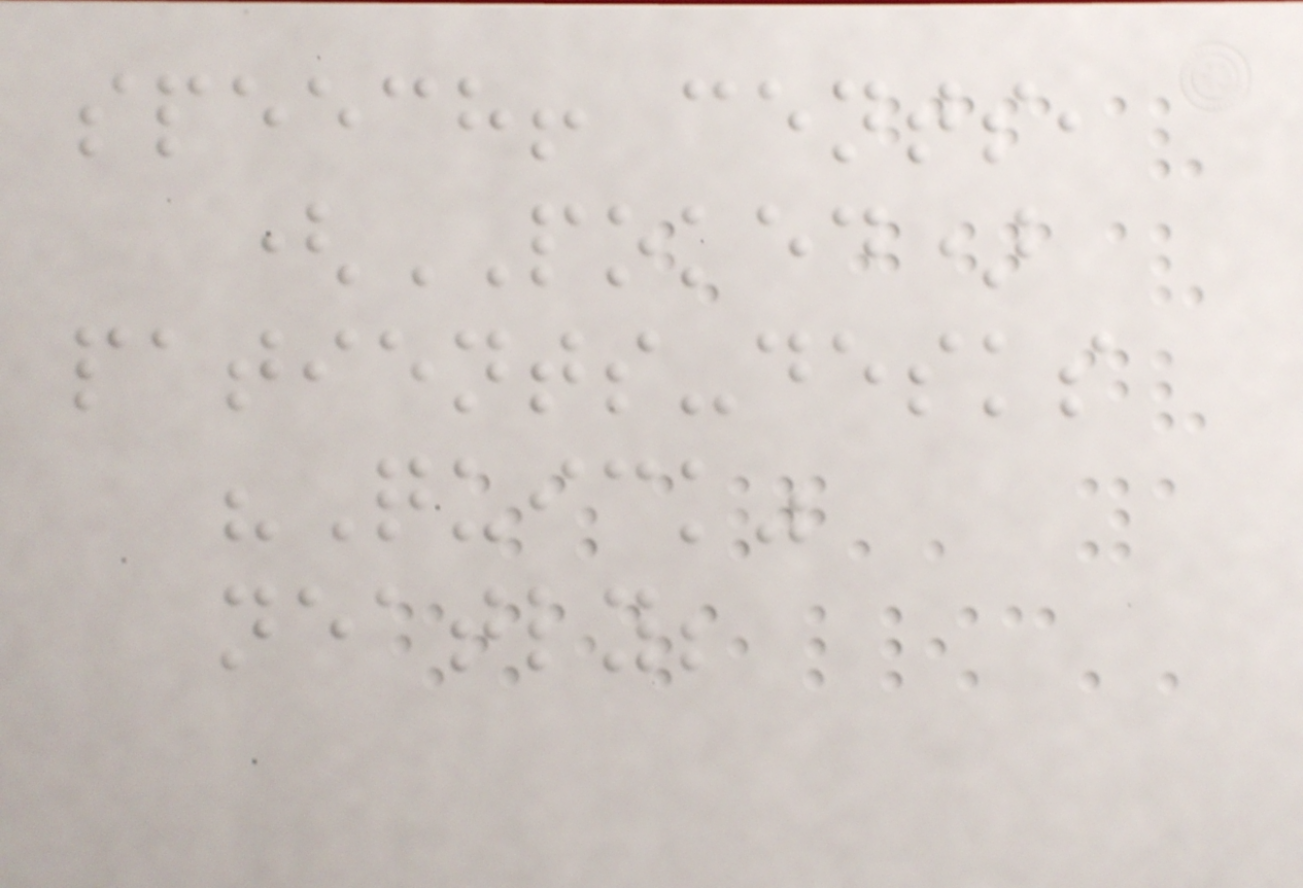speech! cents,
(POKED)
patients-desks
"Quick"
neatly;
